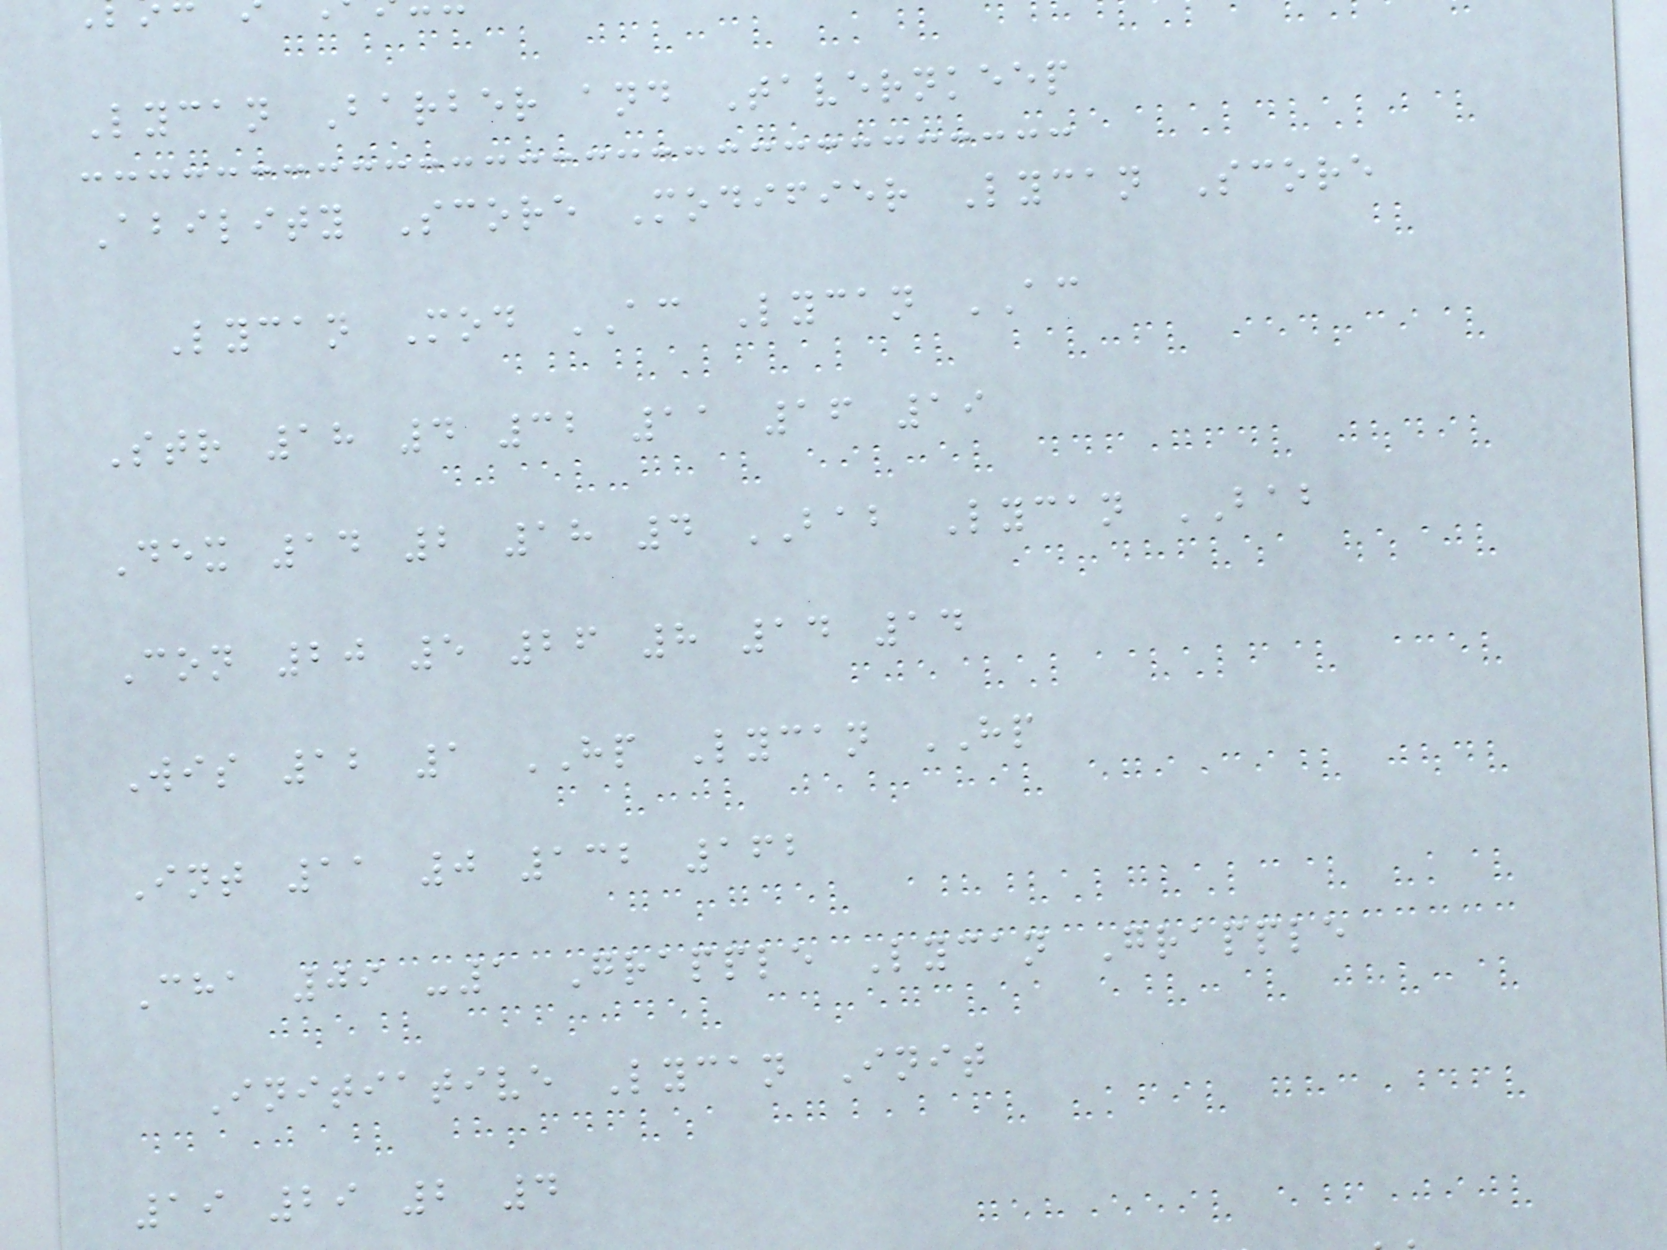Lycan Barber and Tavernkeep
Ability Score Modifier Lycan Score
Lycan Mod AC Lycan AC
Str 18 4 32 11 16 19
Dex 14 2 18 4 BAB Lycan BAB
Con 20 5 26 8 14 14
Wis 12 1 HP Lycan HP
Int 11 0 132 162
Cha 09 -1 Grapple Lycan Grapple
Initiative Lycan Init
19 29 2 4
